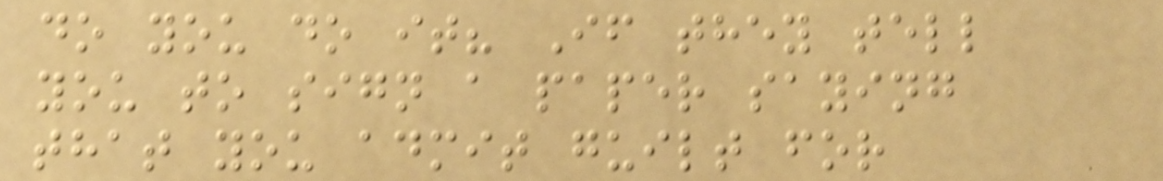do you do it? If they tell
you to sign a paper saying
that you admit guilt for
